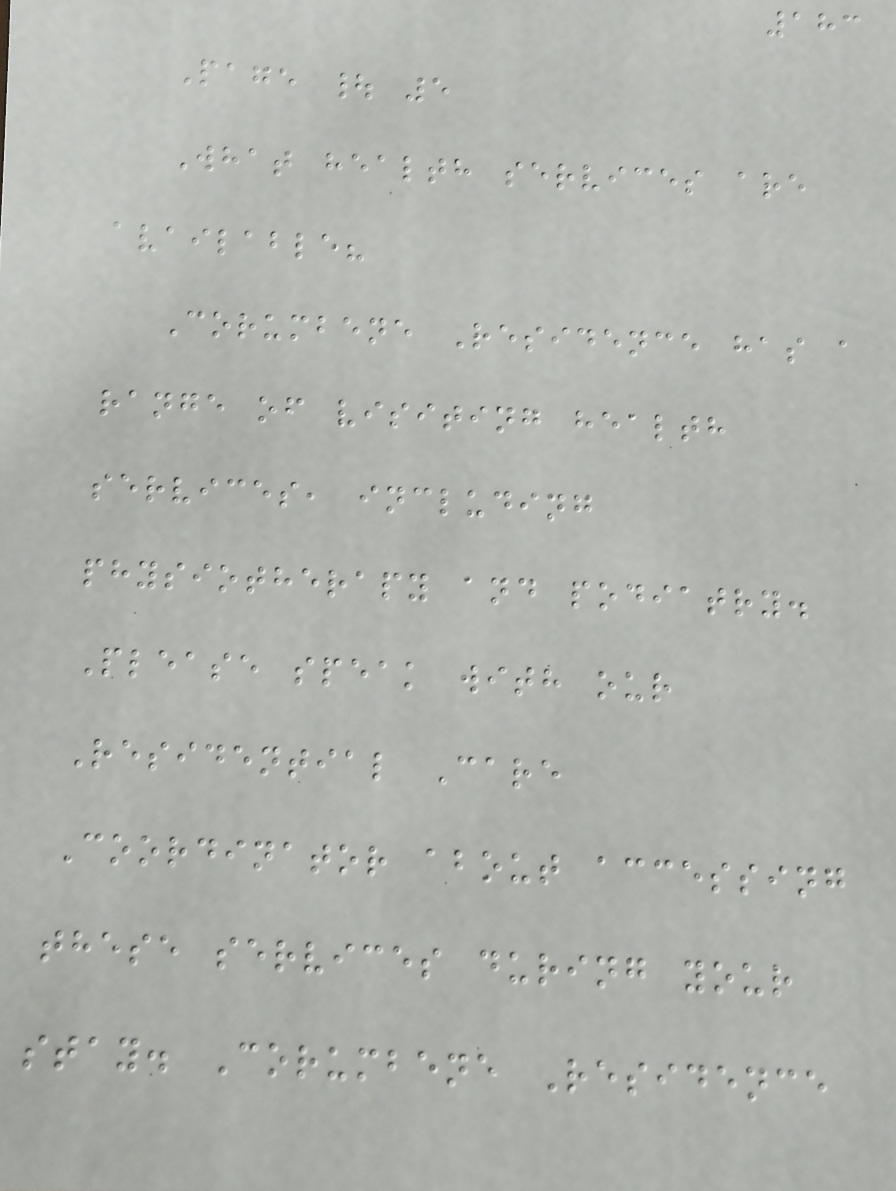183
Page | 5
What health services are
available?
Corumbene Residence has a
range of visiting health
services, including
physiotherapy and podiatry.
Please speak with our
Residential Care
Coordinator about accessing
these services during your
stay. Corumbene Residence
